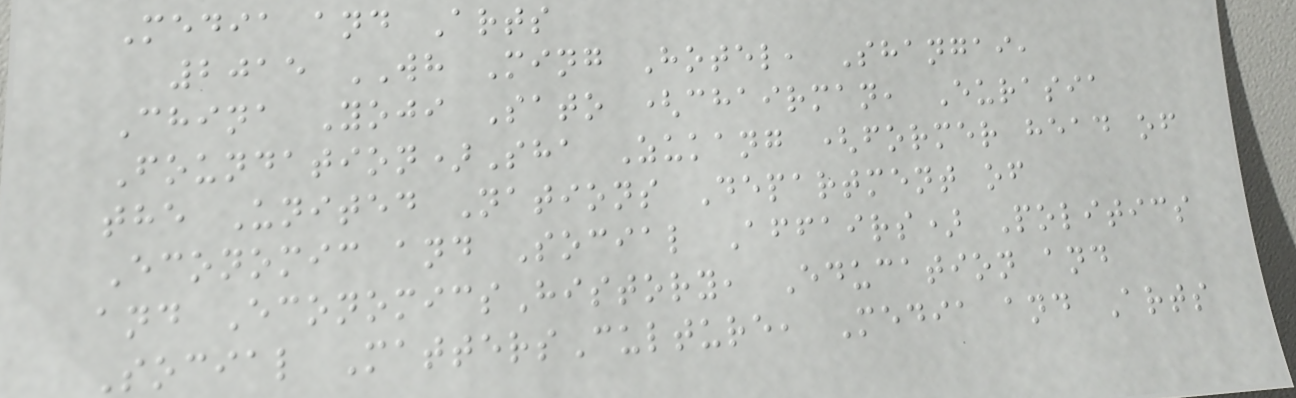Media and Arts
2015 WH Ming Hotel, Shangai,
China Yoji Sato (chairman, Eurasia
Foundation)Sha Zukang (former head of
the United Nations Department of
Economic and Social Affairs) Politics
and EconomicsHistory, Education and
Social MattersCulture, Media and Arts
